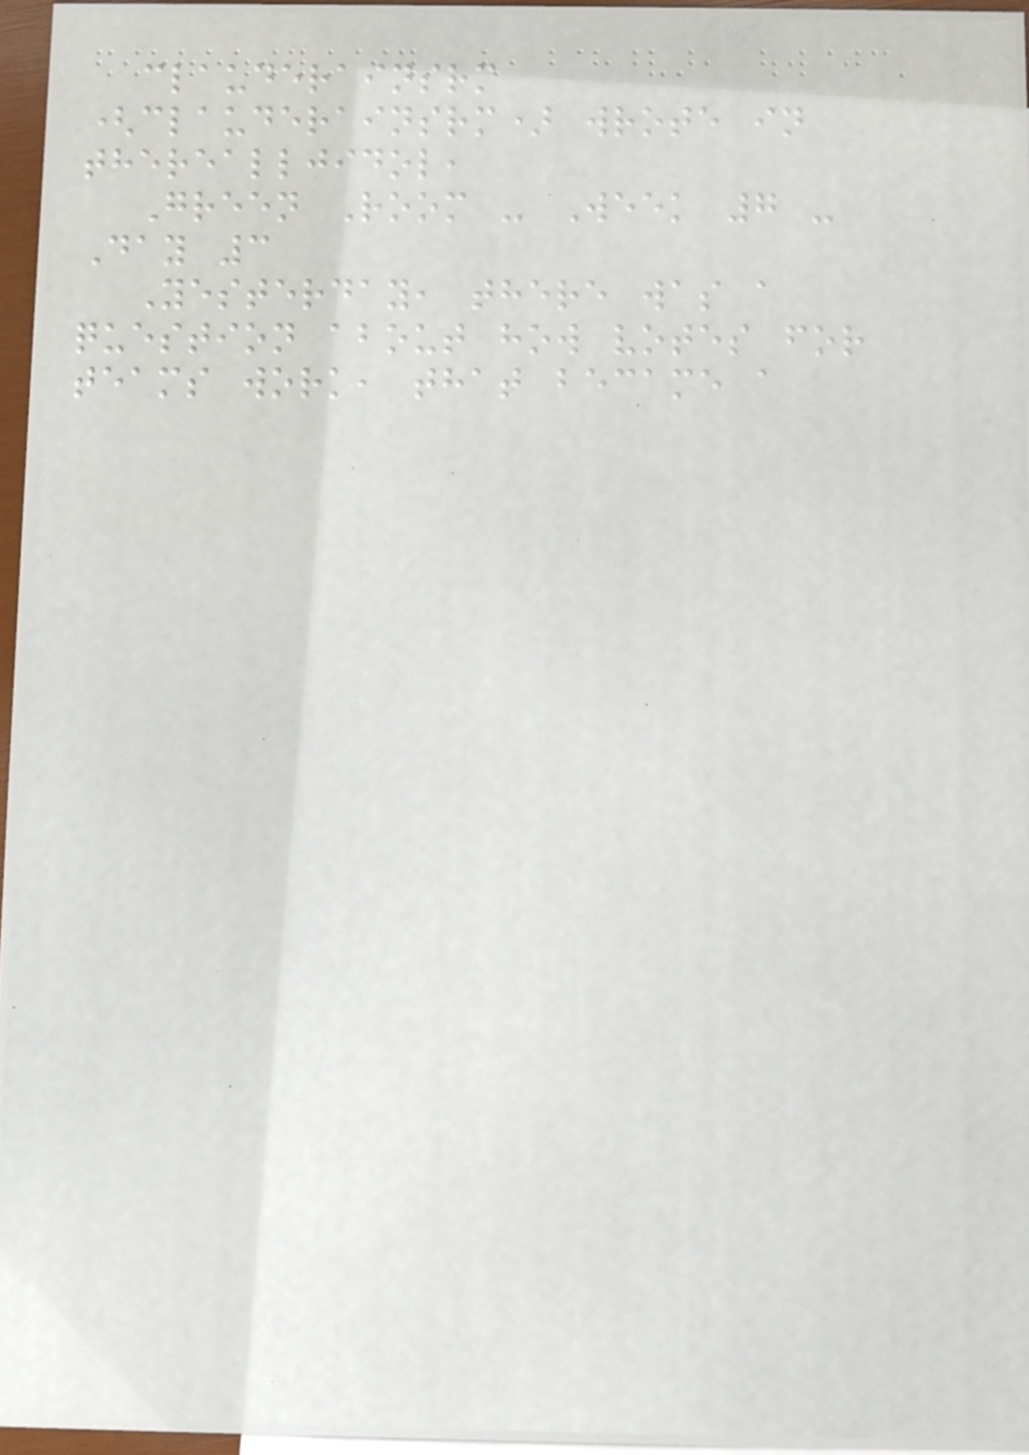clauderainsrm
(clauderainsrm) wrote in
therealljidol,
Green Room - Week 7 -
Day 3
Yesterday, there was a
question about how votes for
teams work, that became a
